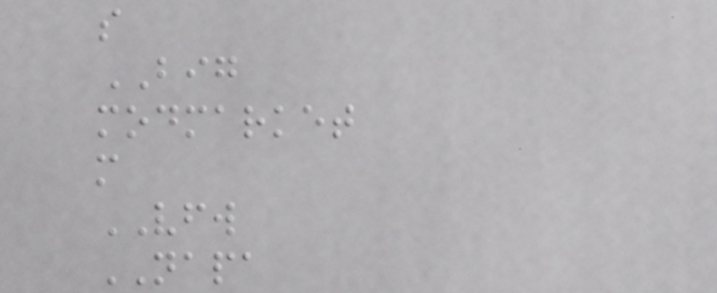s
BIG
modmarket
m
VFW
NAPA
